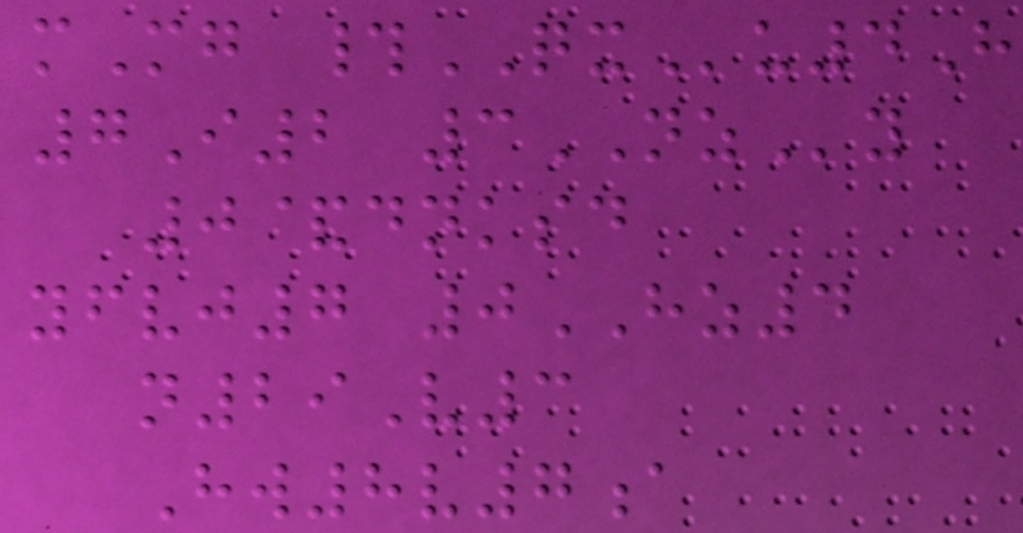mMg #QXu4H
7I2 3NZy
0&dnksd
yfvj7 0HZ4
n29V3
Hw8v7a
